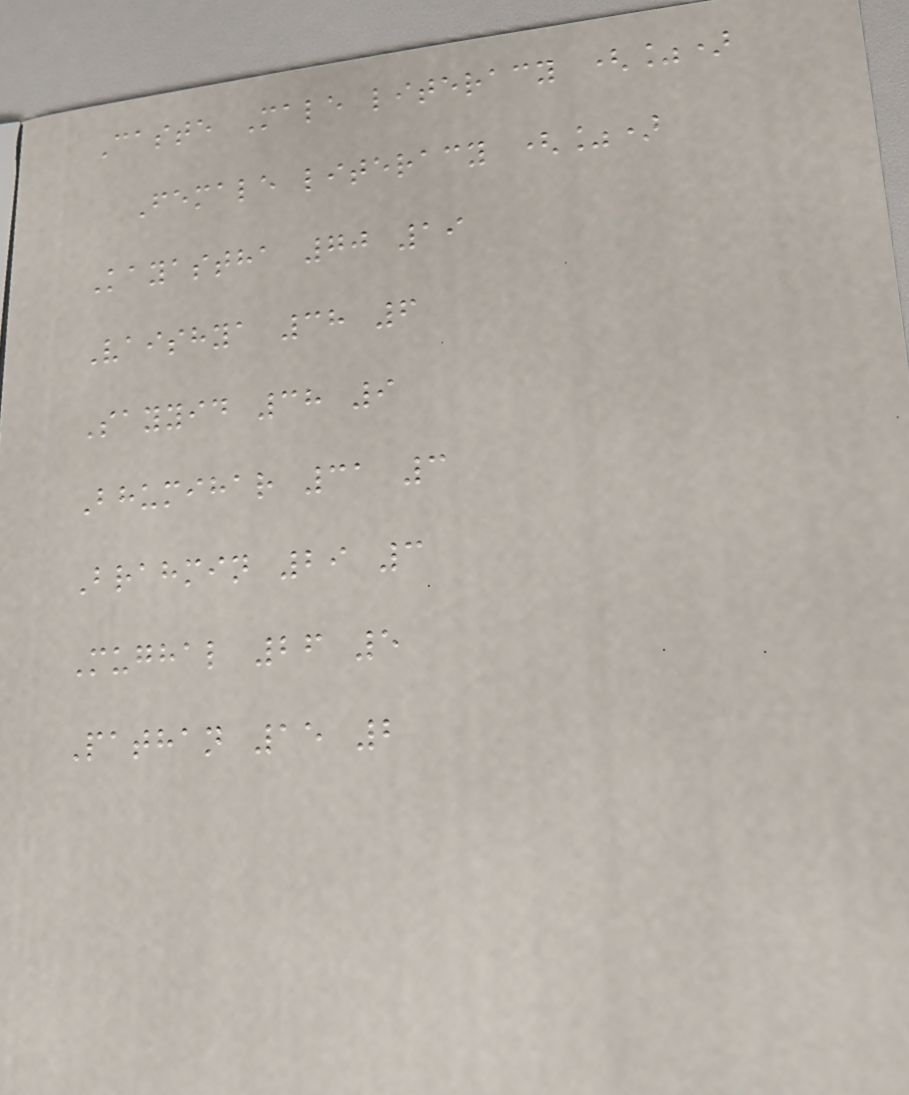Caste Male literacy (%)
Female literacy (%)
Kayastha 70 19
Vaishya 38 6
Sayyid 38 9
Bhumihar 31 3
Brahmin 29 3
Mughal 26 5
Pathan 15 2
